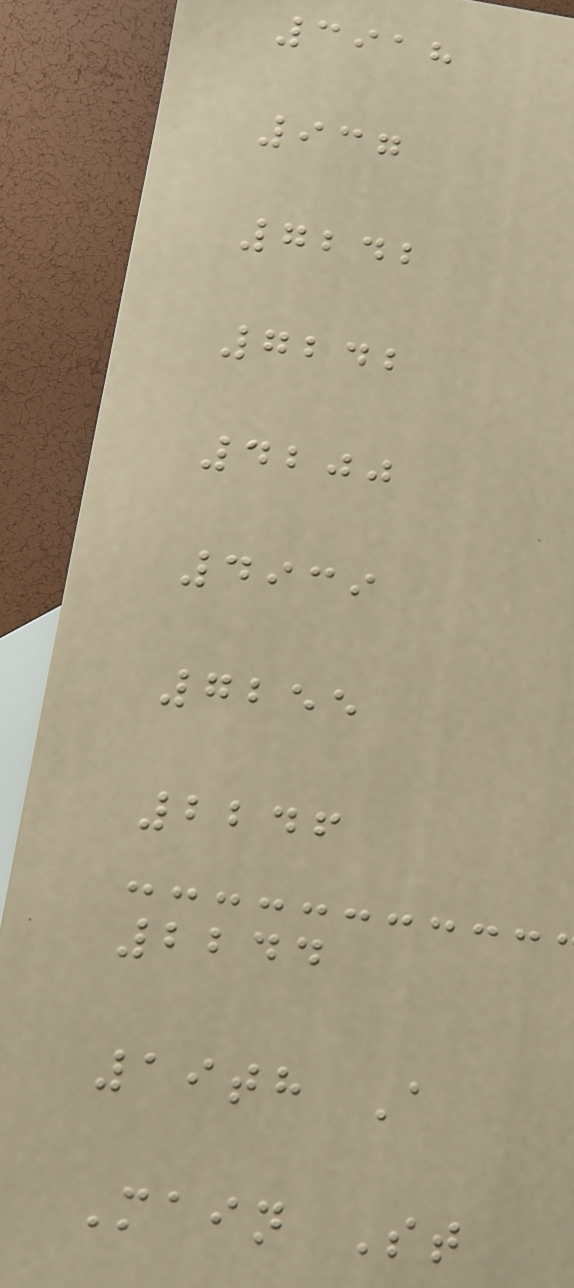3918
937
7242
7242
4200
4939
7255
2246
2244
19th A
Main St
